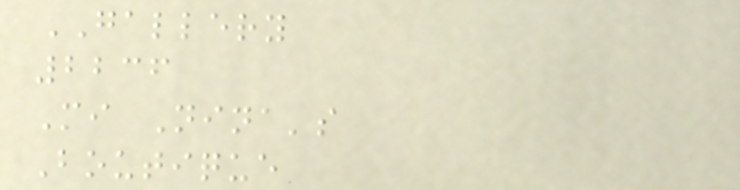GALLERY
2236
Mi Nina's
Boutique
